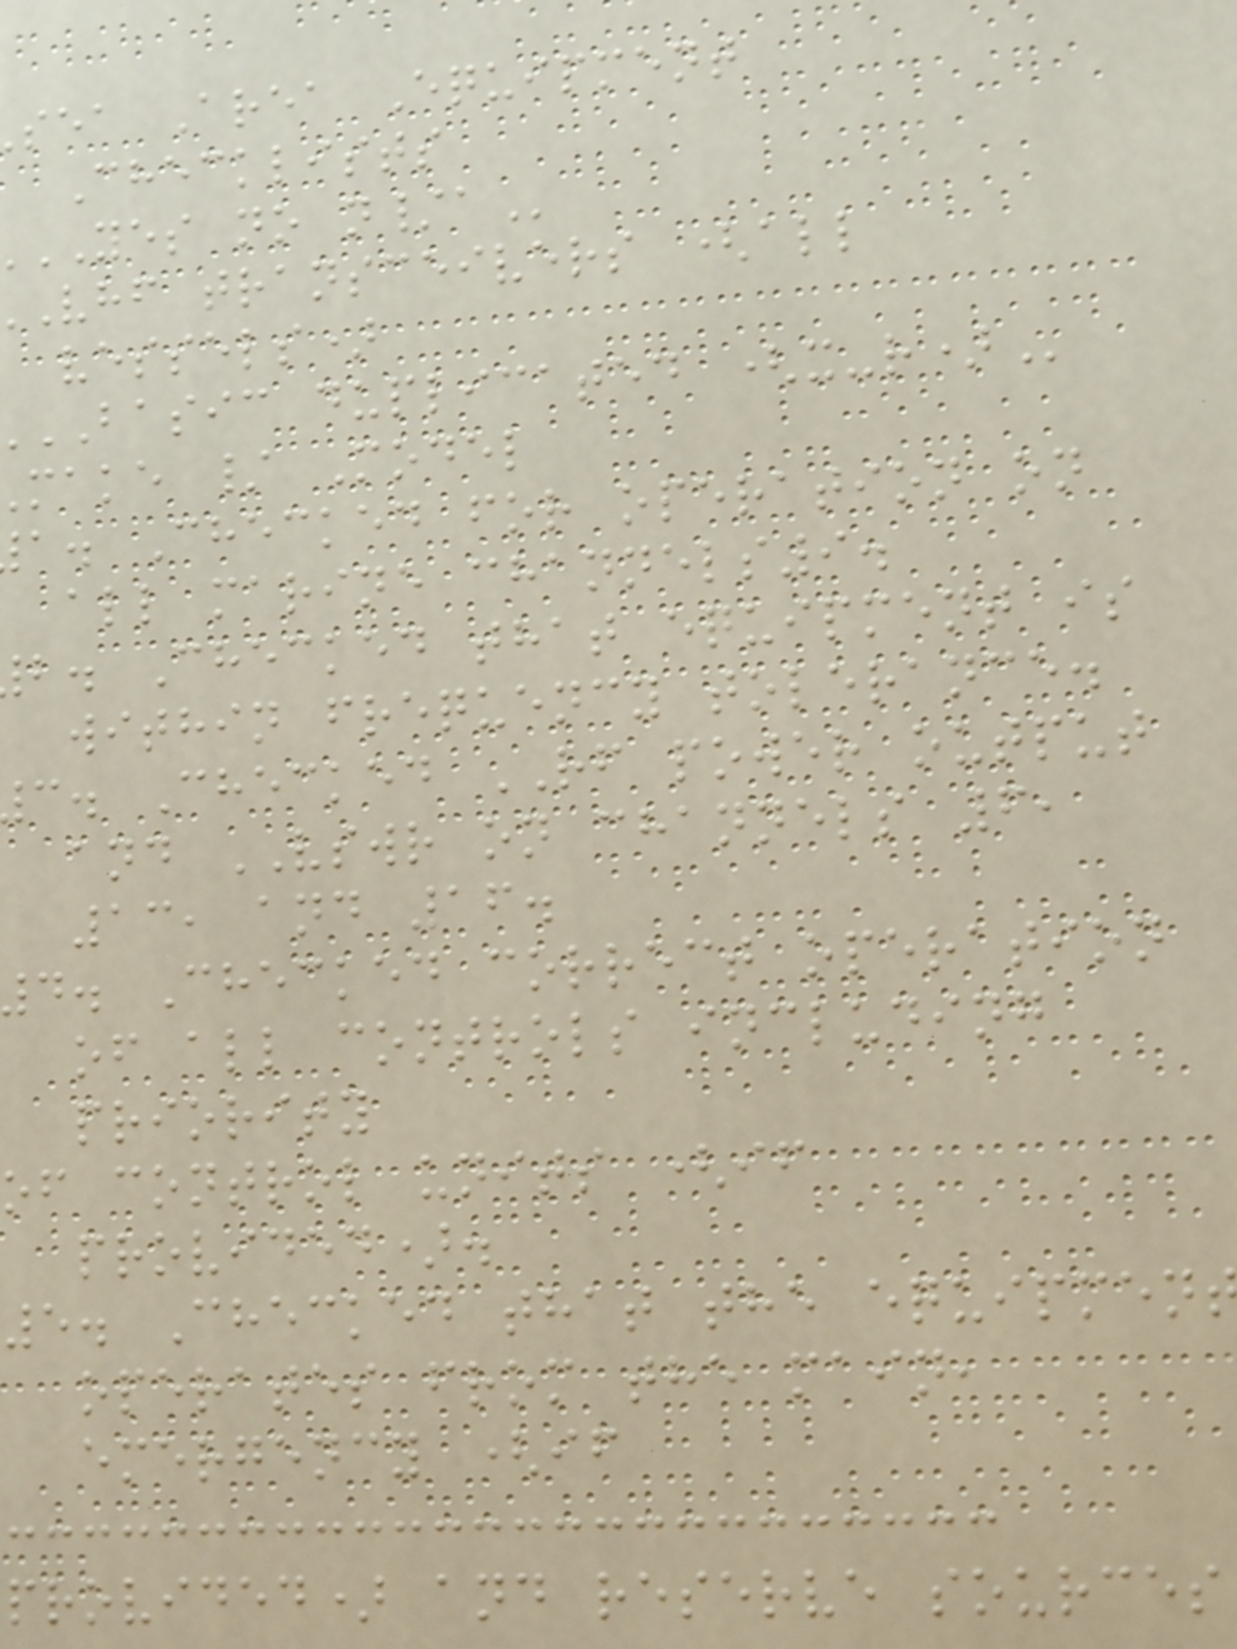sea Area Equipment
Checklists
YES no
vhf transceivers (all
vessels)
BASIC duplicated
make / Model
a. Checked for operation on
all marine channels9.
b. Checked that equipment is
within frequency tolerance.
c. Checked RF power output
and VSWR on channels 6,
13, and 16.
d. Checked correct operation
of all controls including
priority
of control units (if
provided).
5. Checked that the equipmen
operates from the main,
emergency (if
provided) and reserve sources
